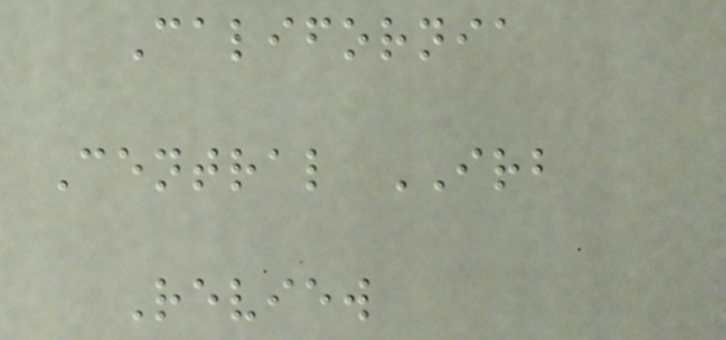California
Central IRB
Review
